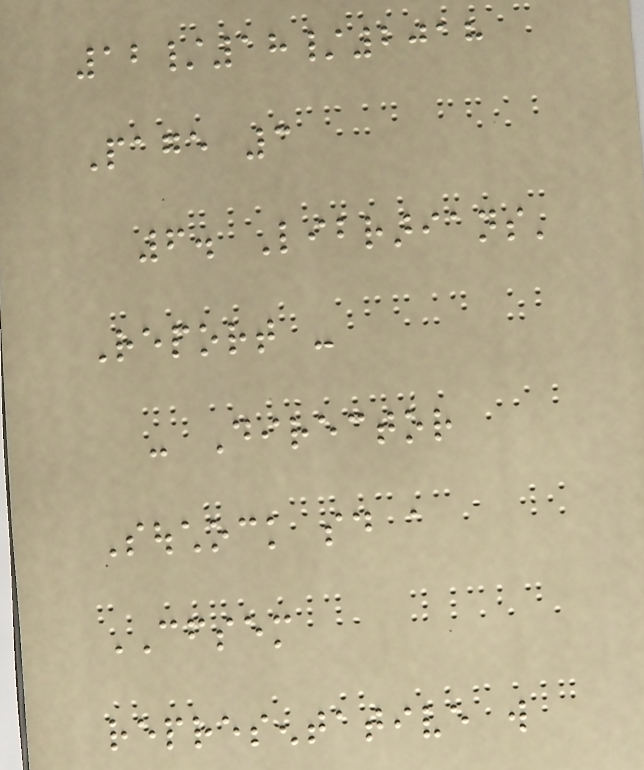12/18/2018
Page 3
6. Librarians'
Report -
- Director
Souchock said a
CFSEM
representative will
